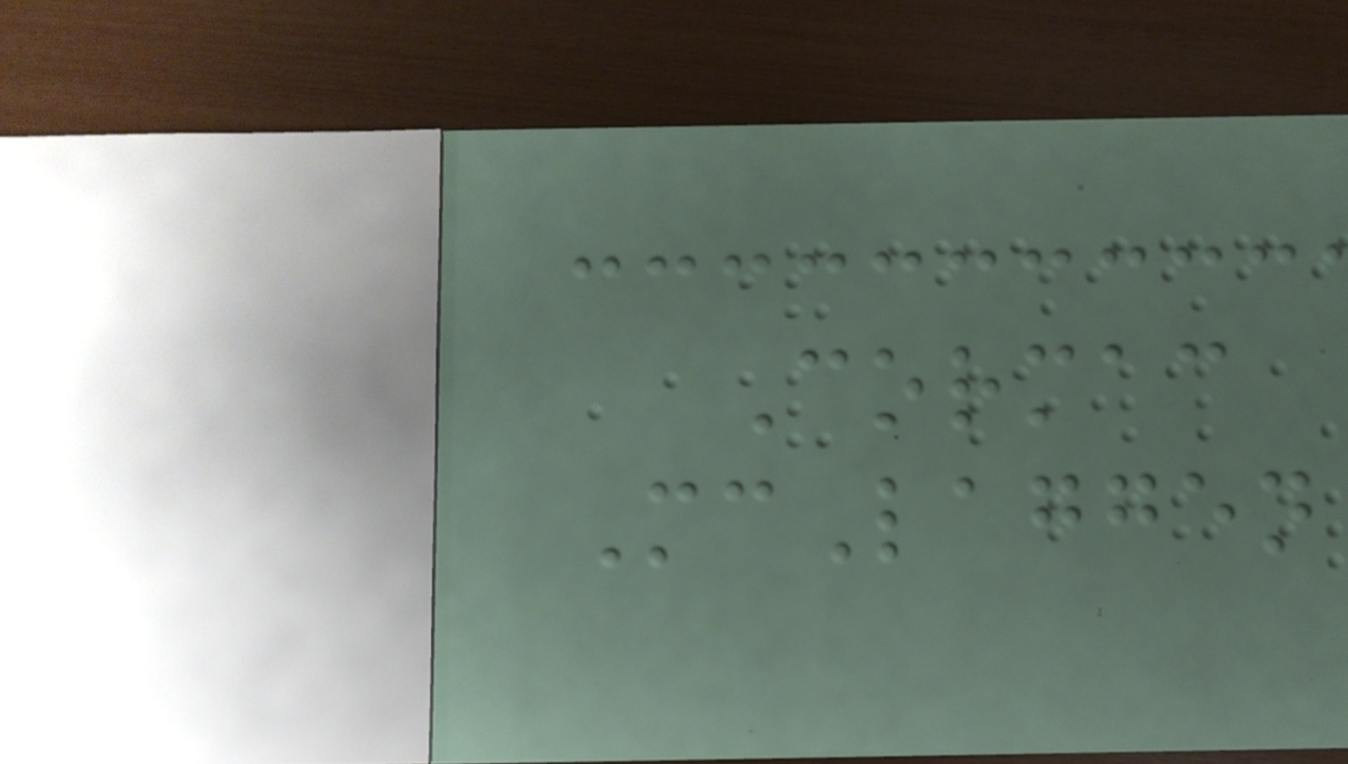Cormac
McLaggen
